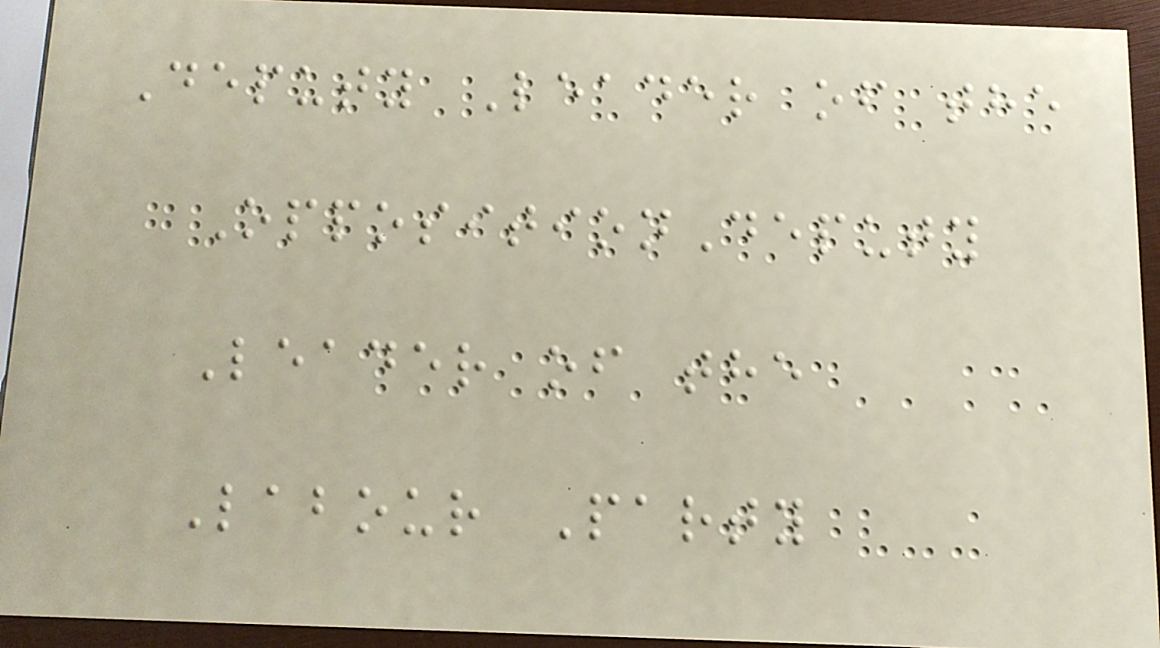Deputy Leader of the
OppositionDeputy
Leader of the
Labour Party
